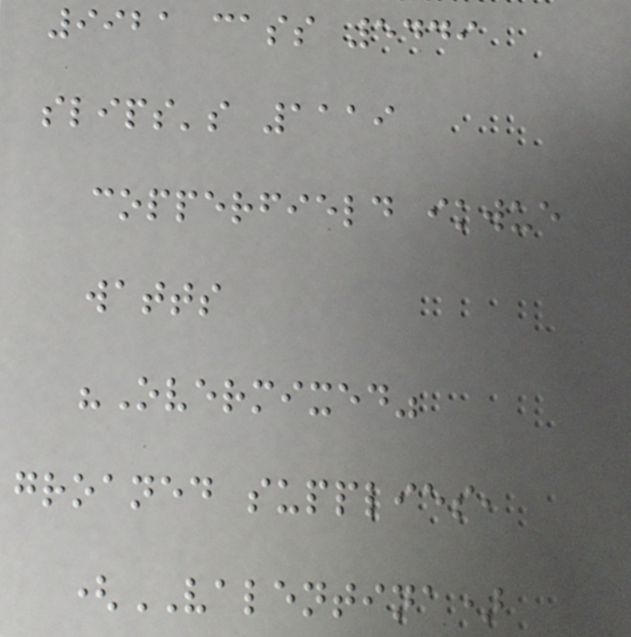9921 cass 5449
slips's 1119
copperfield ikwue
watts
"Overmixed"
groaned supplies,
(VALENTINA)
